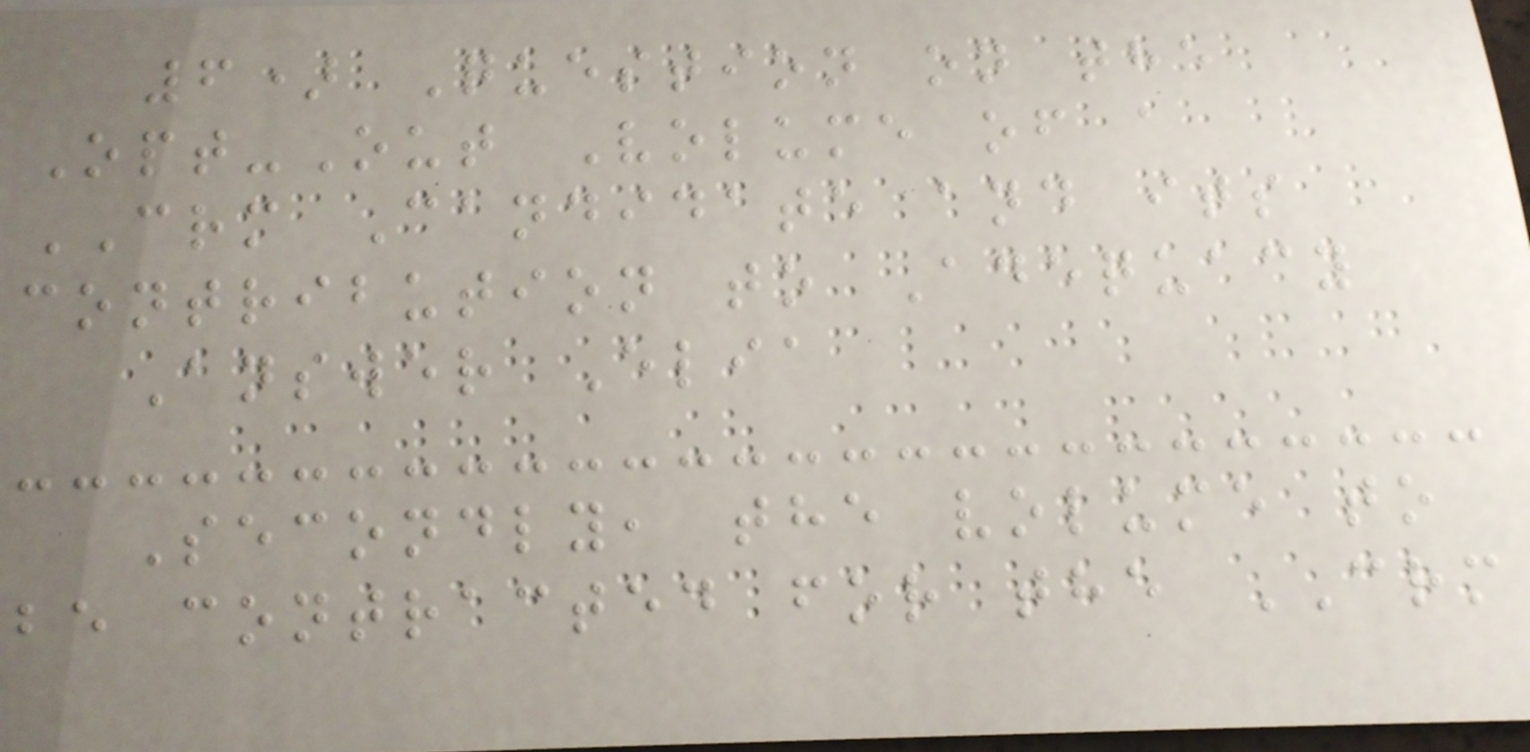6) Question on the
Opt-Out Volume of a
CRM Candidate and its
contribution to Adequacy
Answer Elia
Secondly, the volume to
be contracted for the CRM
